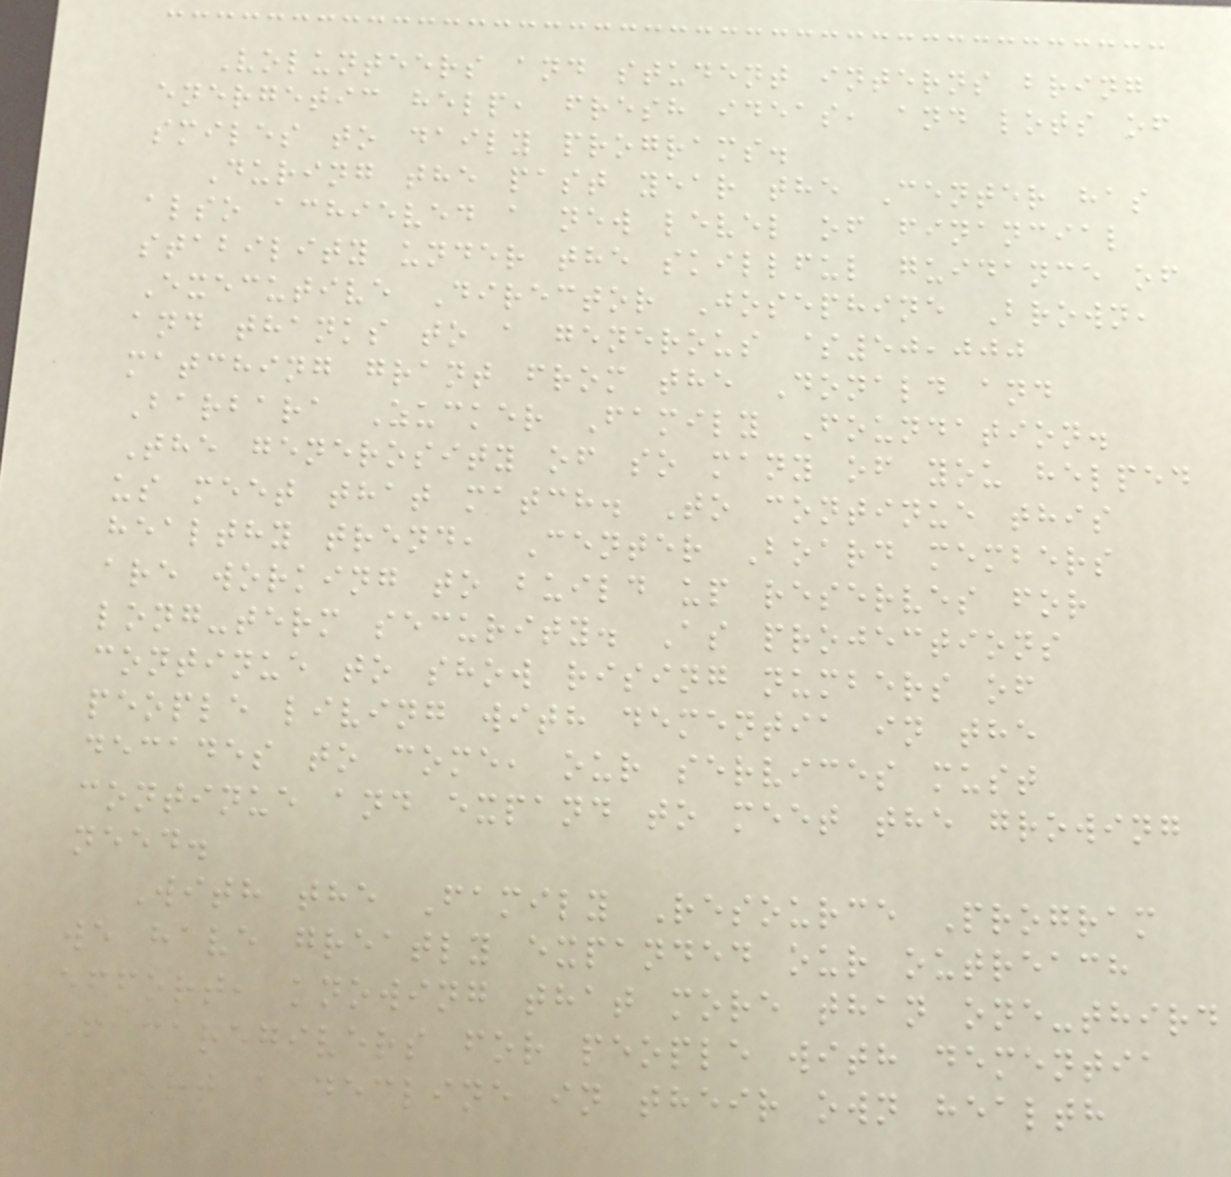Volunteers and student interns bring
energetic help, fresh ideas, and lots of
smiles to daily programs.
During the past year the Center has
also achieved a new level of financial
stability under the skillful guidance of
Executive Director Josephine Brown,
and thanks to a generous $50,000
matching grant from the Donald and
Barbara Zucker Family Foundation.
The generosity of so many of you helped
us meet that match. To continue this
healthy trend, Center Board members
are working to build up reserves for
long-term security. As projections
continue to show rising numbers of
people living with dementia in the
decades to come, our services must
continue and expand to meet the growing
need.
With the Family Resource Program
we have greatly expanded our outreach
effort, knowing that more than one-third
of caregivers for people with dementia
report a decline in their own health
